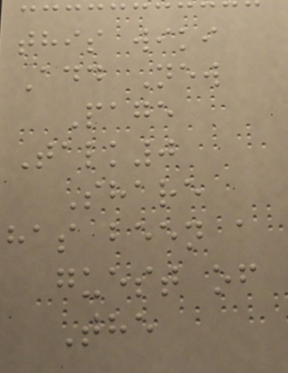this wiki
Add New
Page
Talk0
Share
has been a
guest of
The
